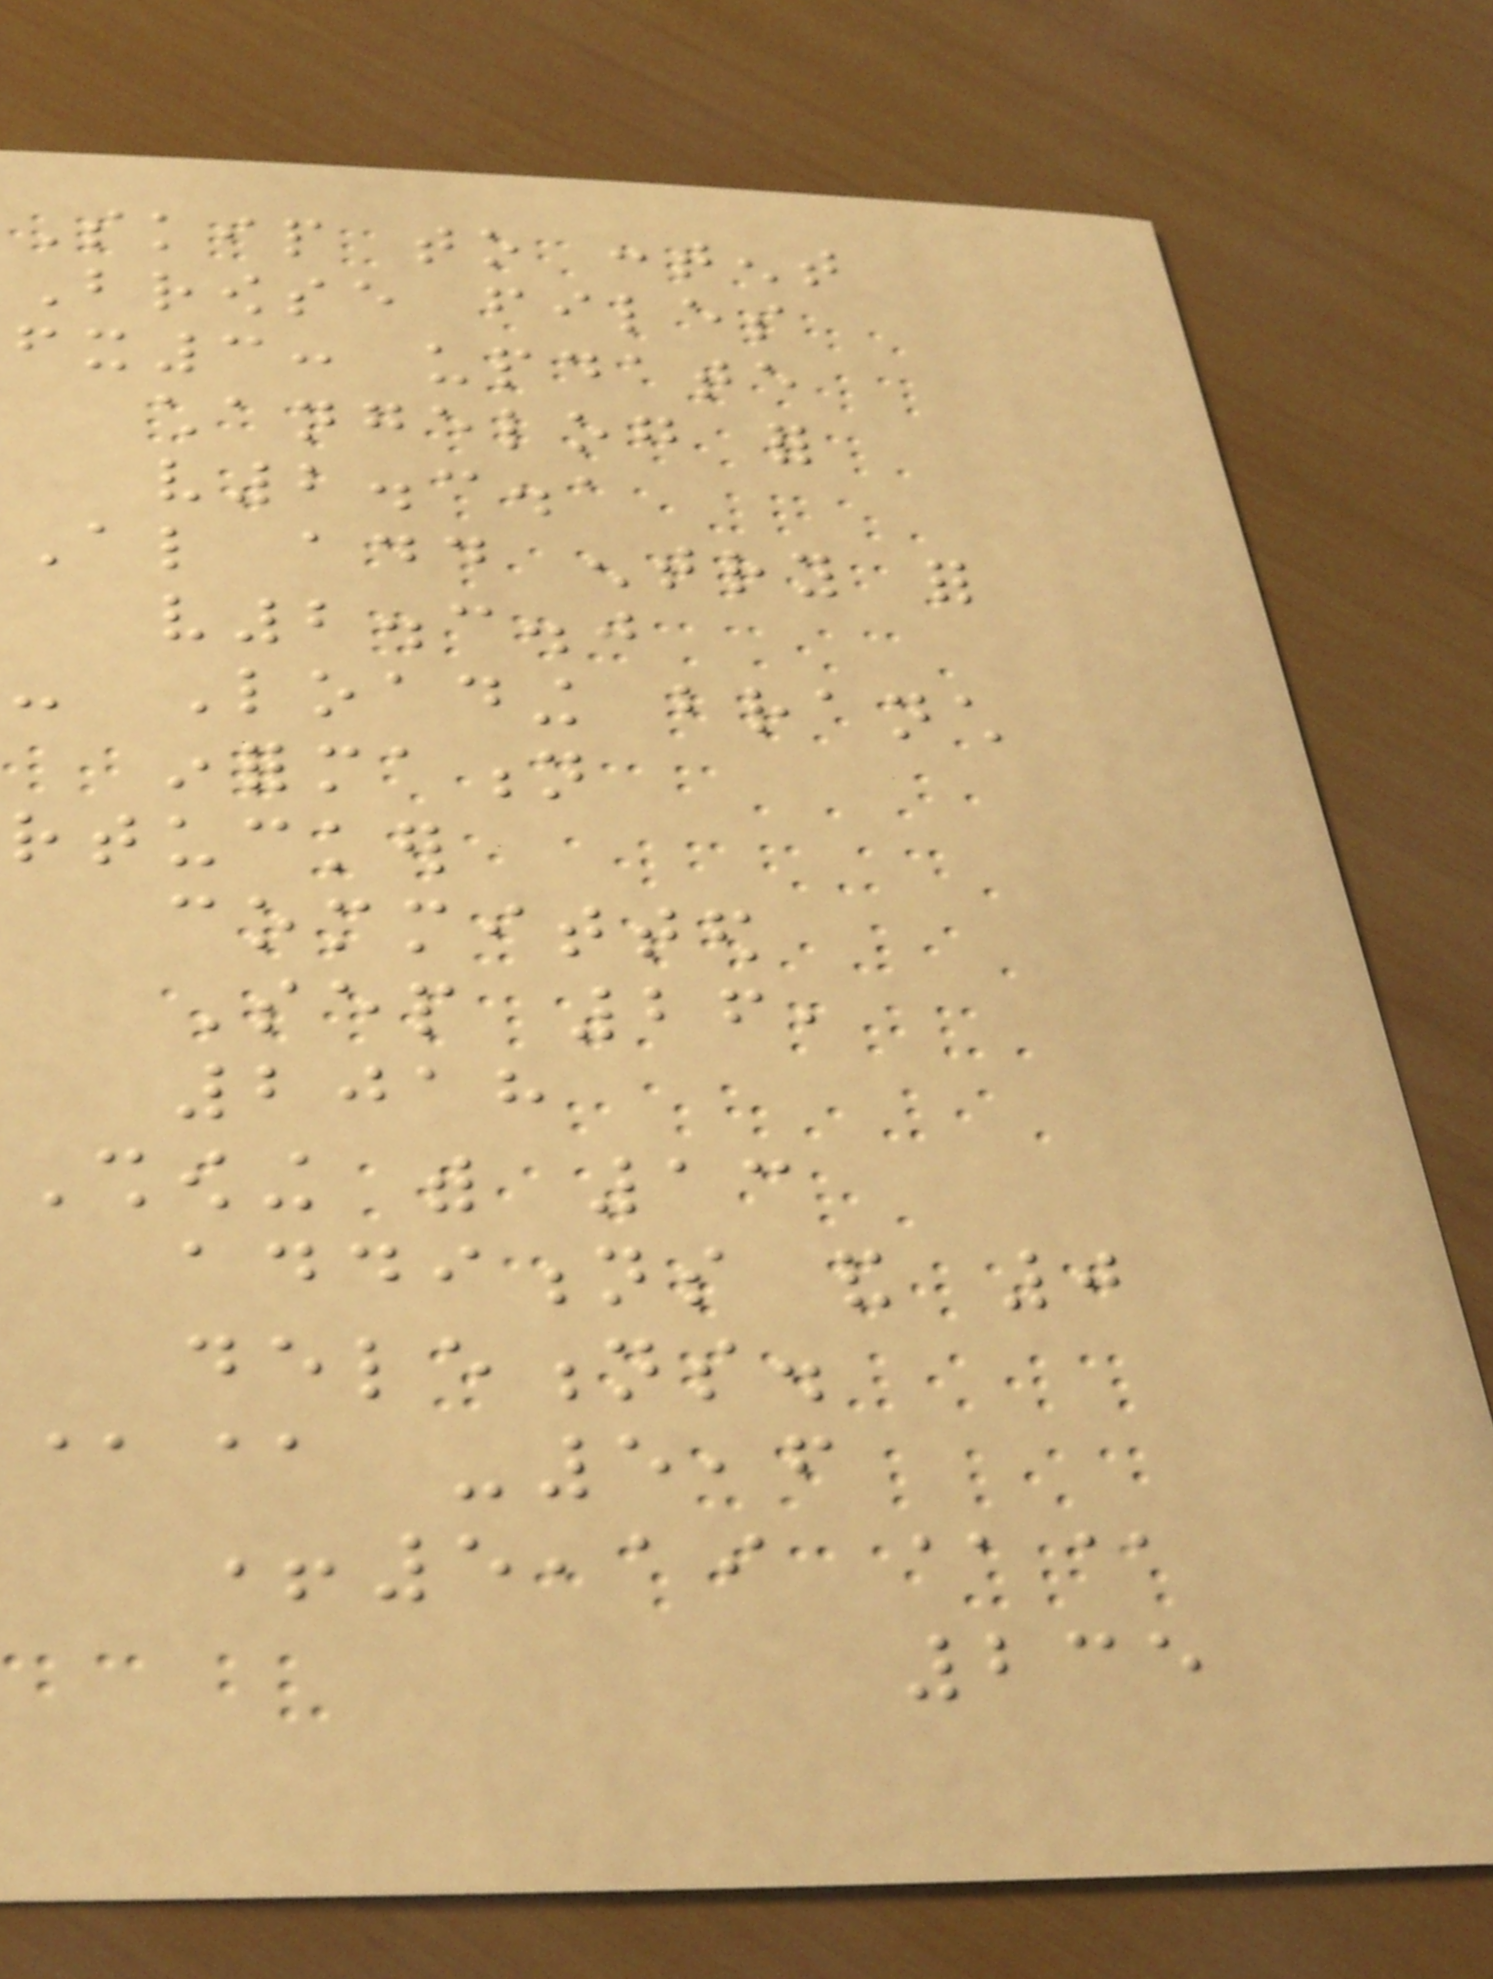Skip to content
Browse files
fx3: update
changelog for
v2.3.1
Also add entry for
v2.3.0
- Loading branch
information
rtucker
committed
Sep 26,
2018
Showing with 13
additions and 0
deletions.
@@ -5,6
+5,19 @@
235
